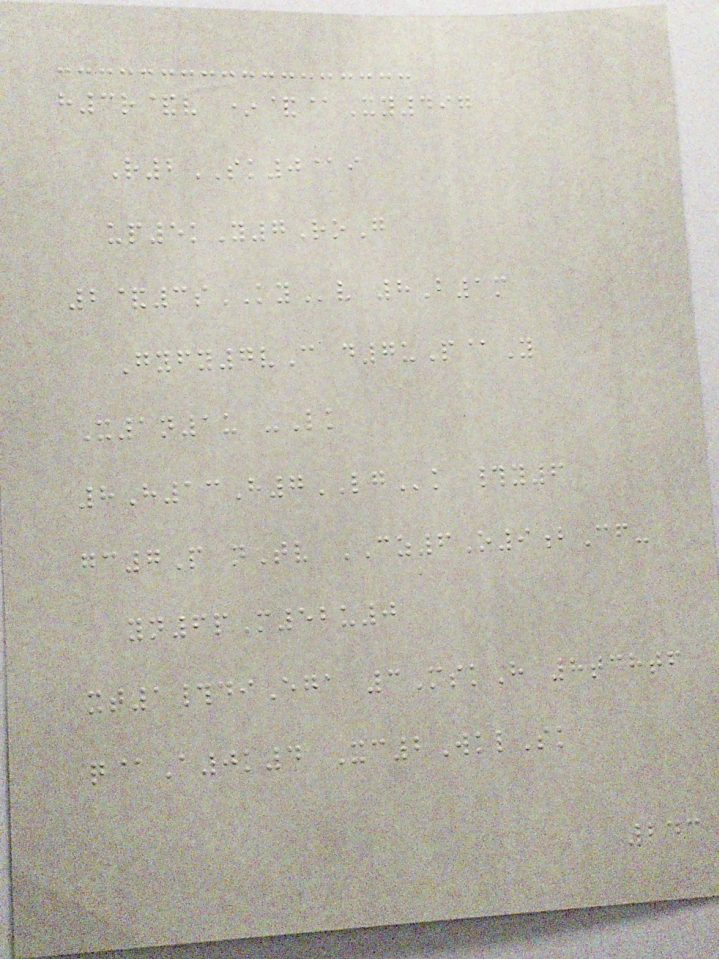h3r&v *&@Xy497
R2SK0@i
up5kY7RoG
2&3sKYv 8B1m
Gyfy7vC d7uP@Y
X1n1u -Lk
8H13H7LGk #y6
gc7P nTv CZ6O9bCf-
yn6pM52u0
xt1#diEga 3MskH 8tchtf
q@A0k4 Xc2WklSk
243
